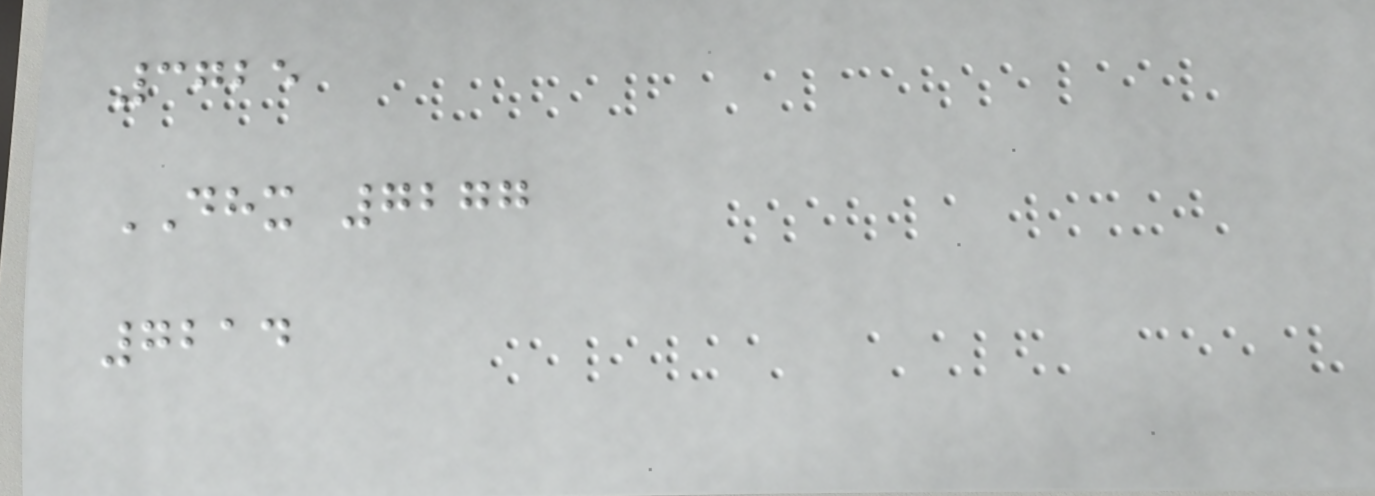3725
DHX 7277
7214
